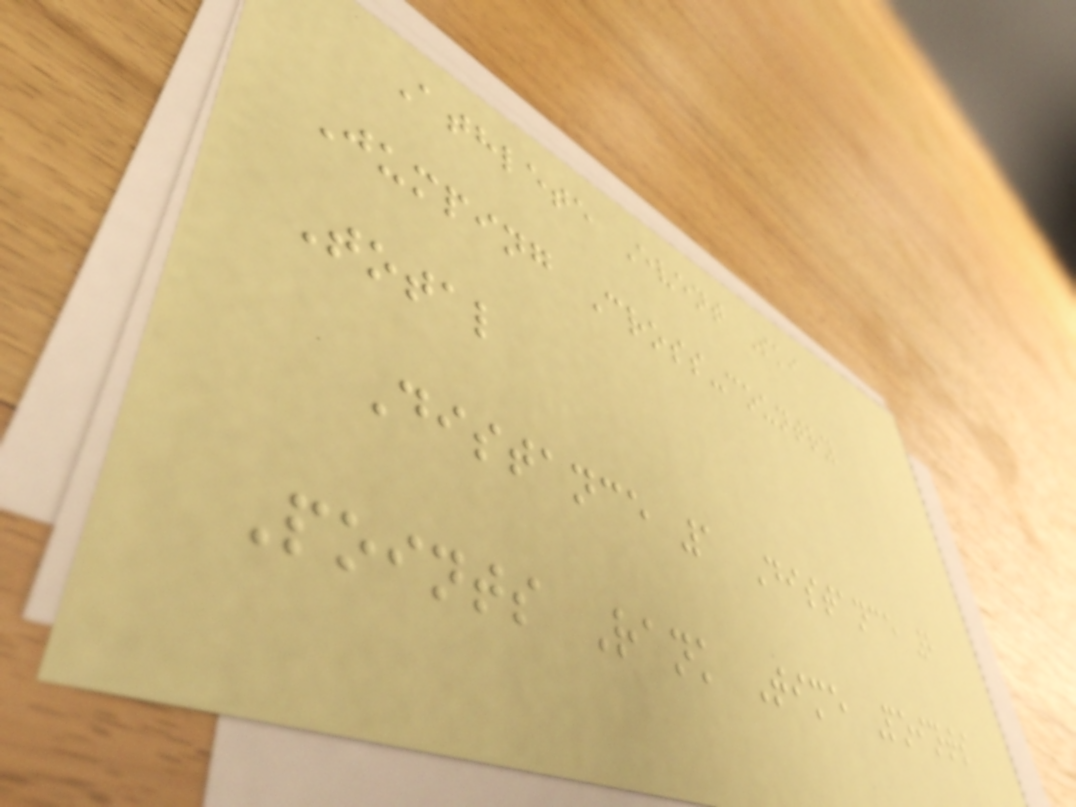Athlete Event Ski
Jumping Cross-country
Total
Distance 1 Distance 2
Points Rank Time Points
